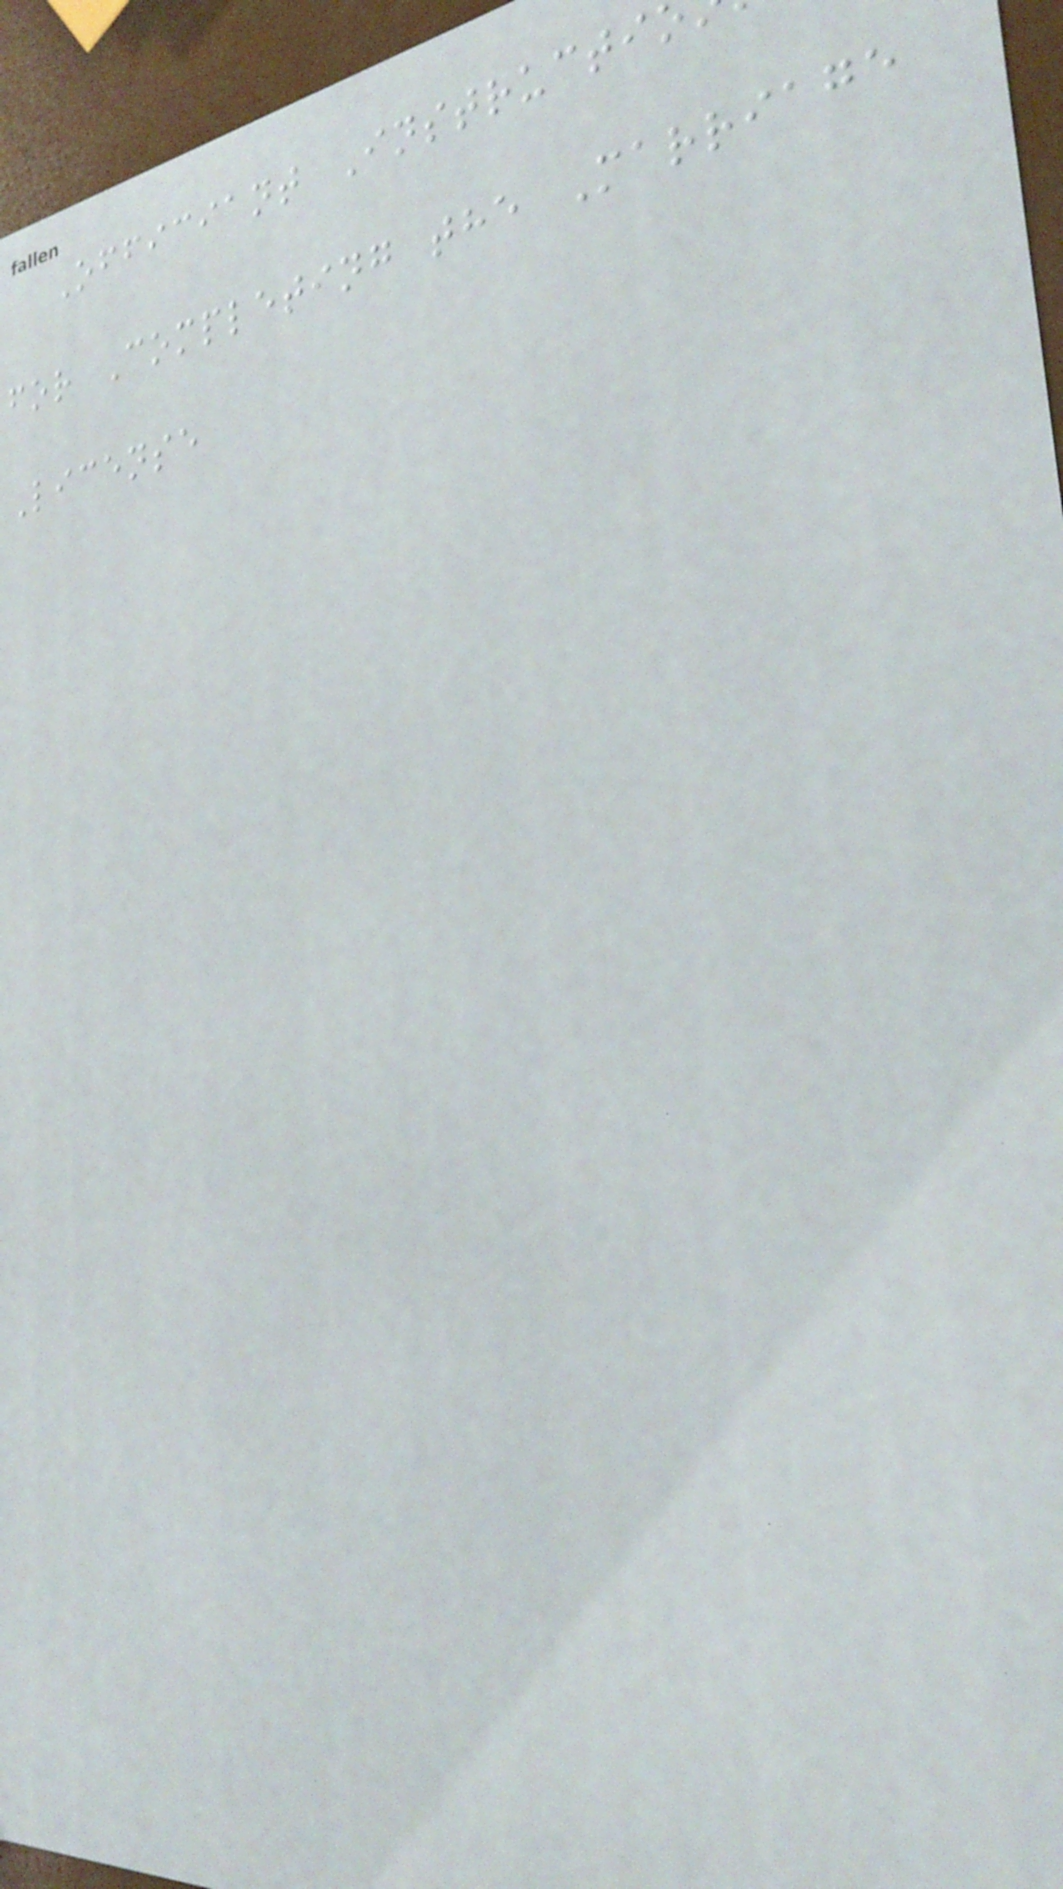Officiant Instructi
for Completing the Marriage
License
